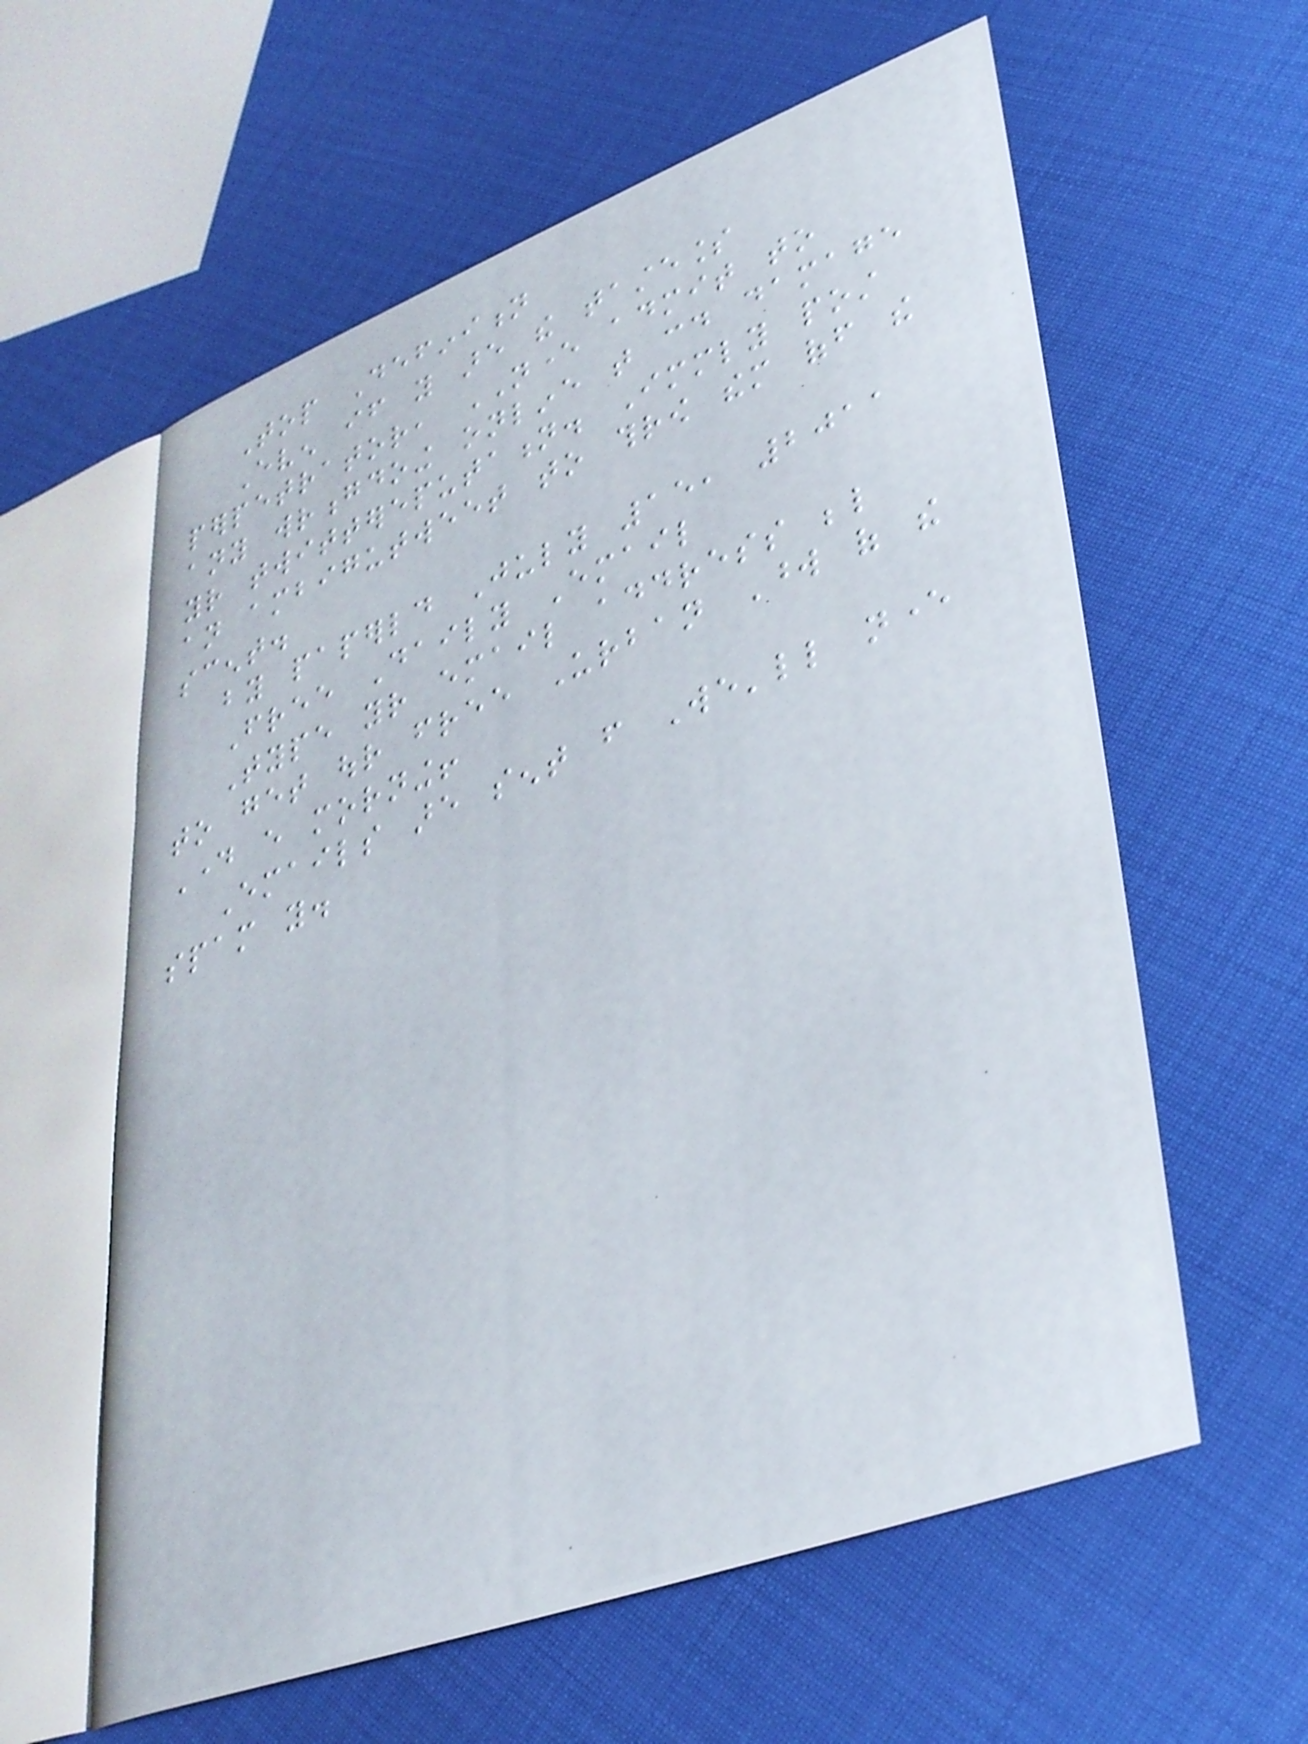Top Definition
Even if you are the tasteless
perpetrator, NEVER admit to
any wrongdoing online that could damage
your twittereputation. Immediately post
an ambigutweet to throw them off the
scent.
by paperld July 15, 2011
Free Daily Email
Type your email address below
to get our free Urban Word of the
Day every morning!
Emails are sent from We'll never
spam you.
